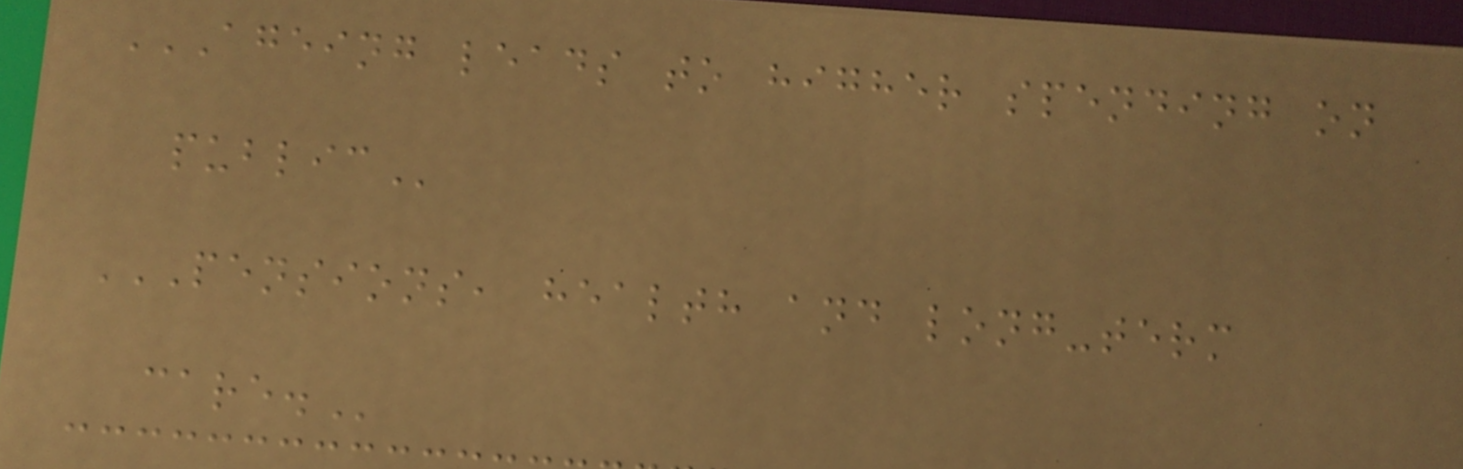AGEING LEADS TO HIGHER SPENDING ON
PUBLIC
PENSIONS, HEALTH AND LONG-TERM
CARE.
